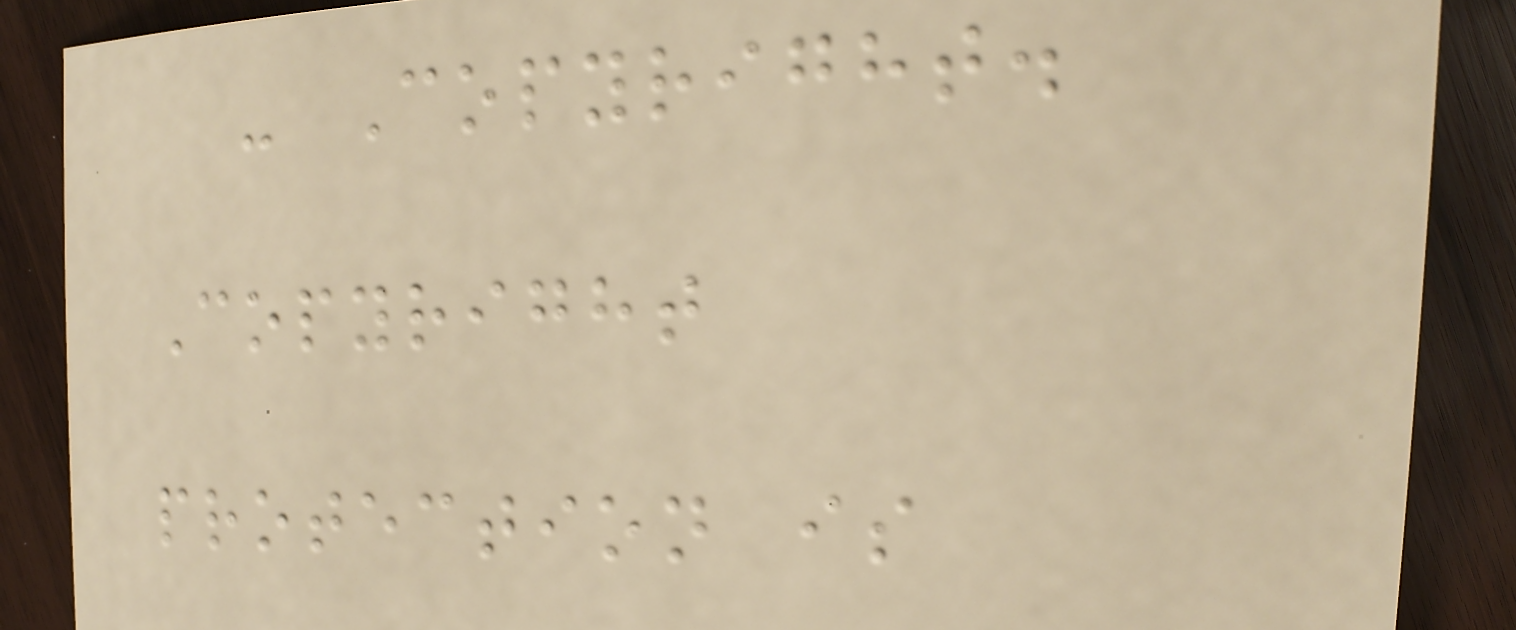- Copyright.
Copyright
protection is
